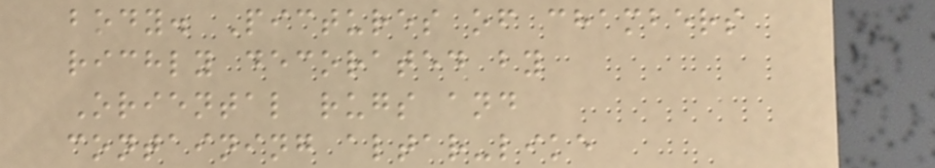body. Pictures of chambers
richly decorated by
Oriental rugs and
containing altar-like
